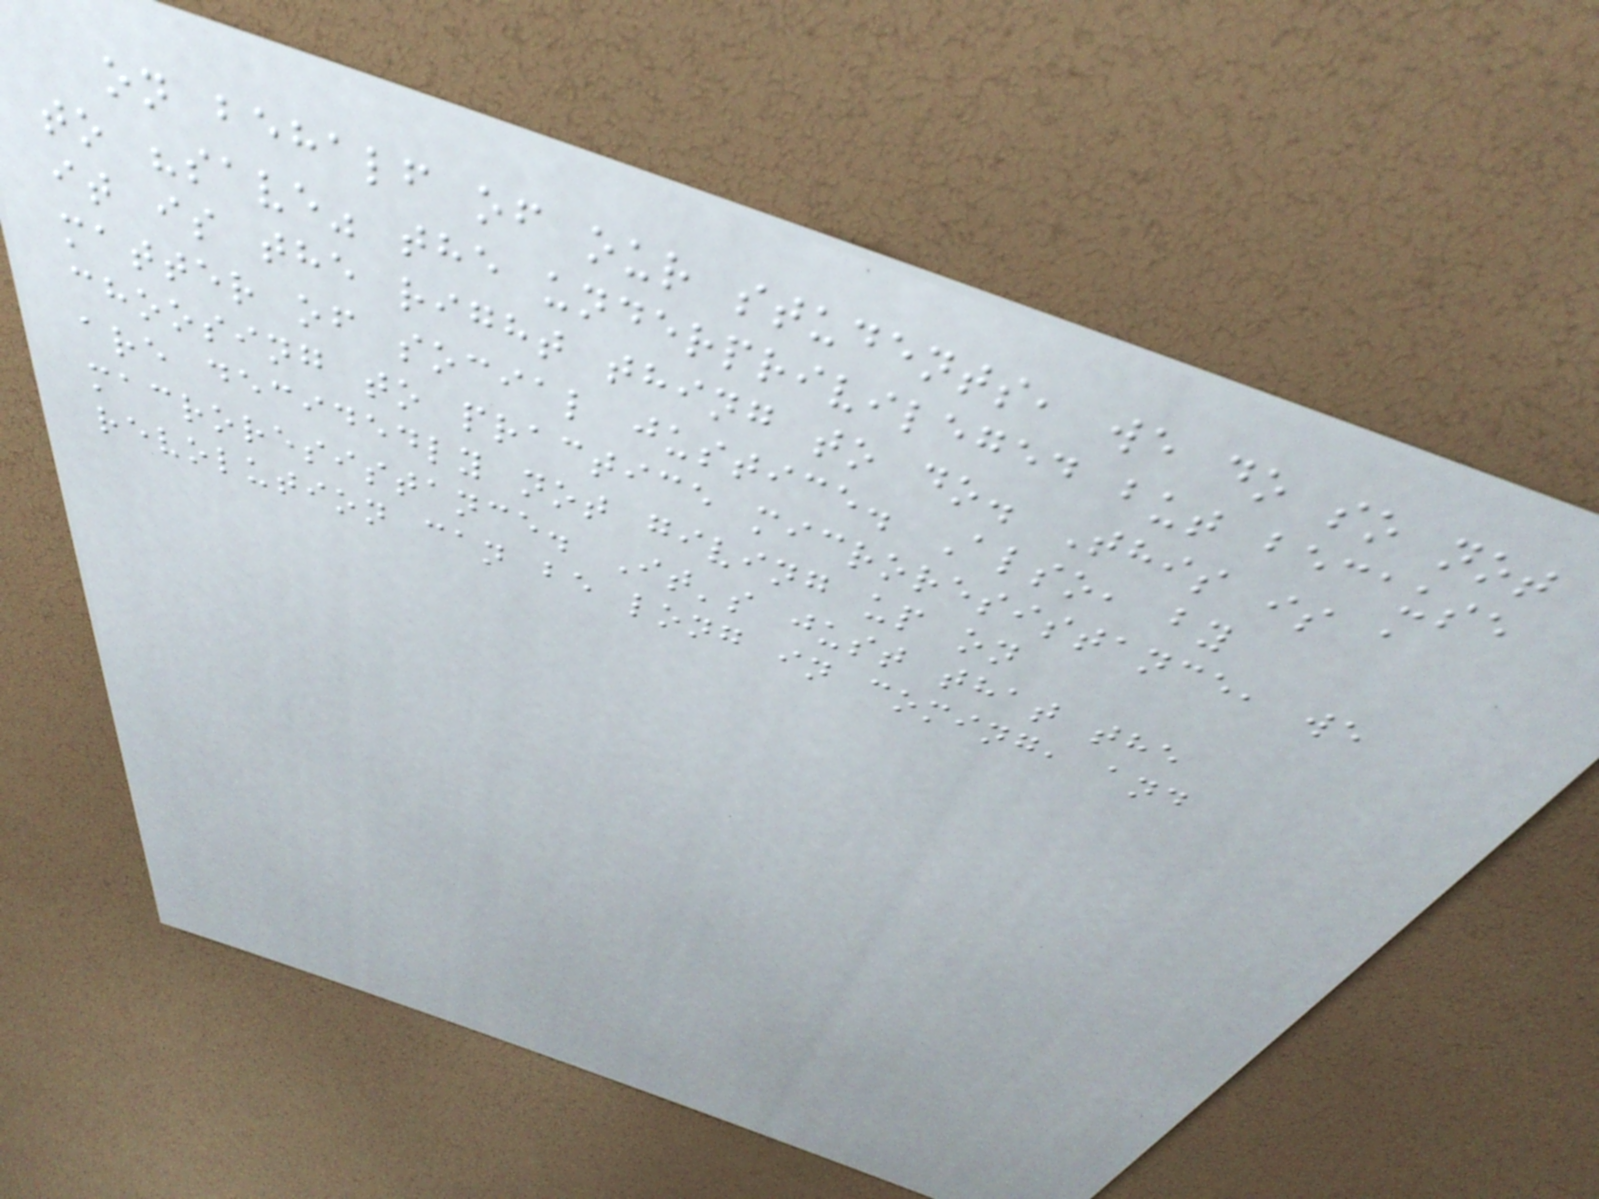on behalf of our students, we do so not
to "save" the underprivileged but because
it is the right thing to do. This is a
matter of social justice. Also, by
choosing to practice microresistance, we
are decidedly not giving up on
macroresistance. It's just that the
revolution can be long in coming, and
